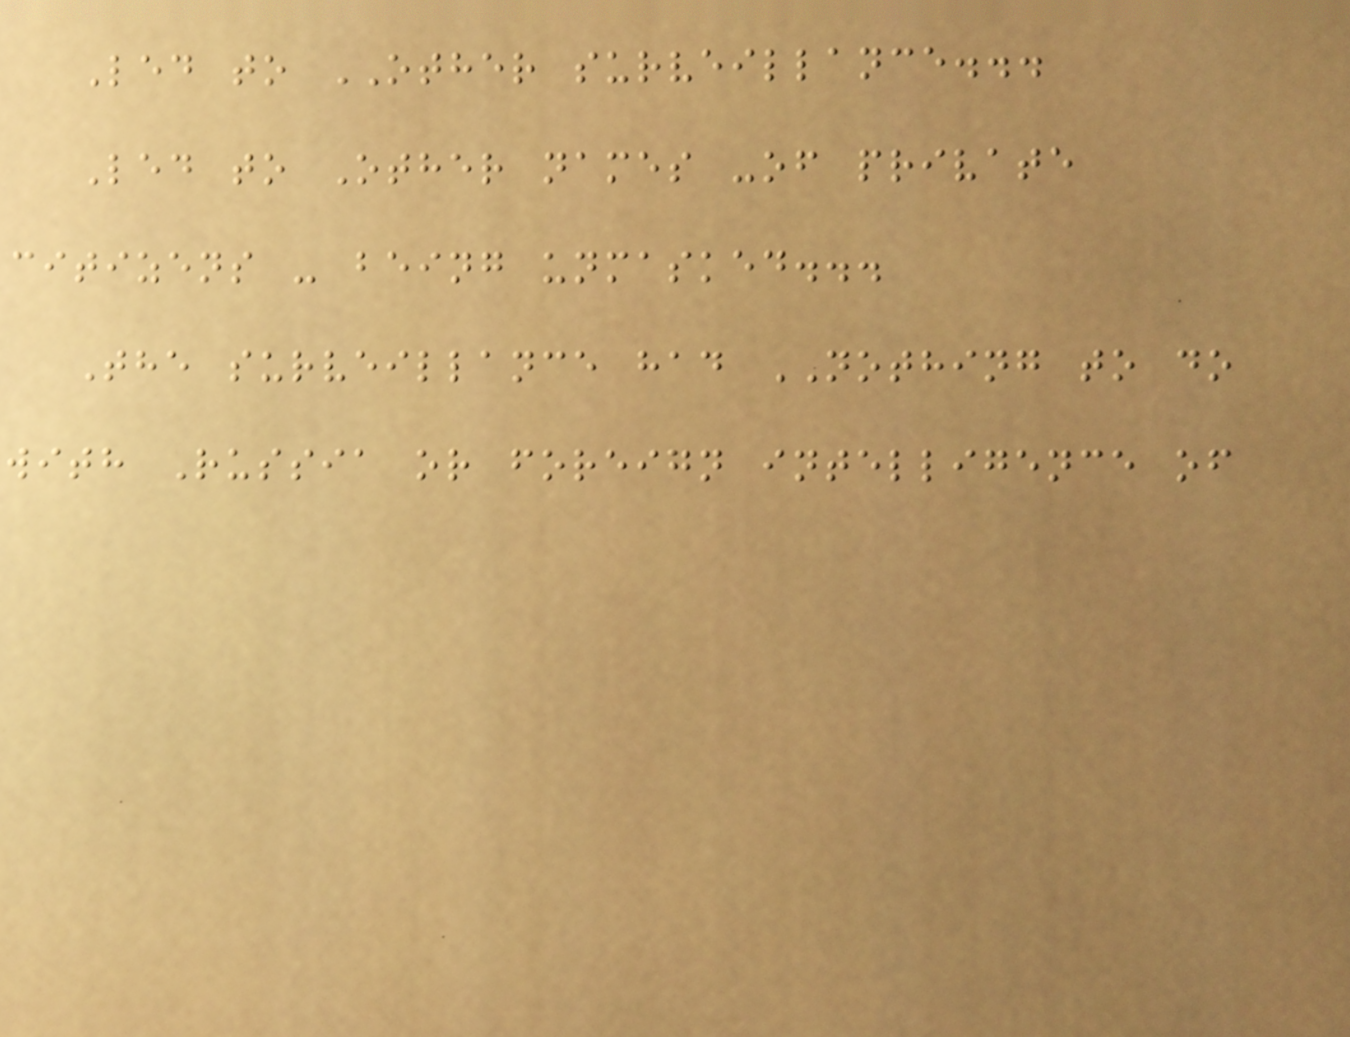Led to OTHER surveillance...
Led to Other names -of private
citizens - being unmasked...
The surveillance had NOTHING to do
with Russia or foreign intelligence of
